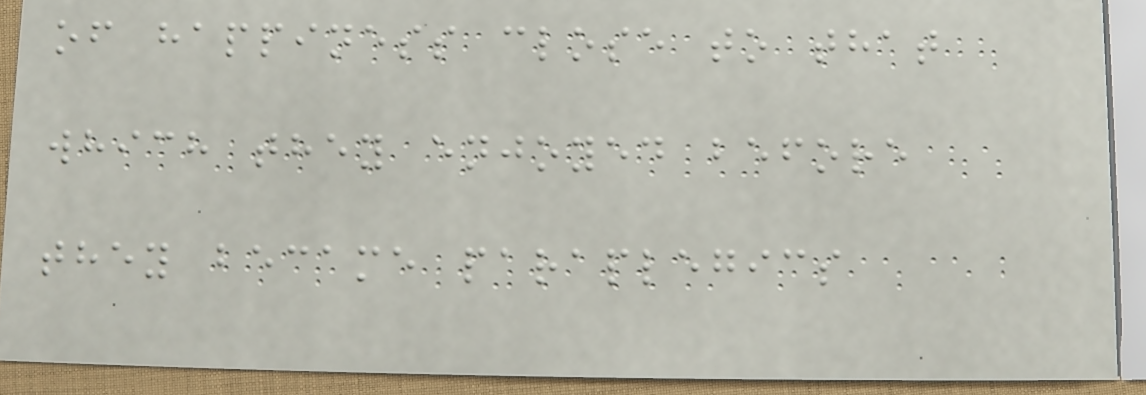of happiness close to that
which they enjoyed before
they became paraplegics
